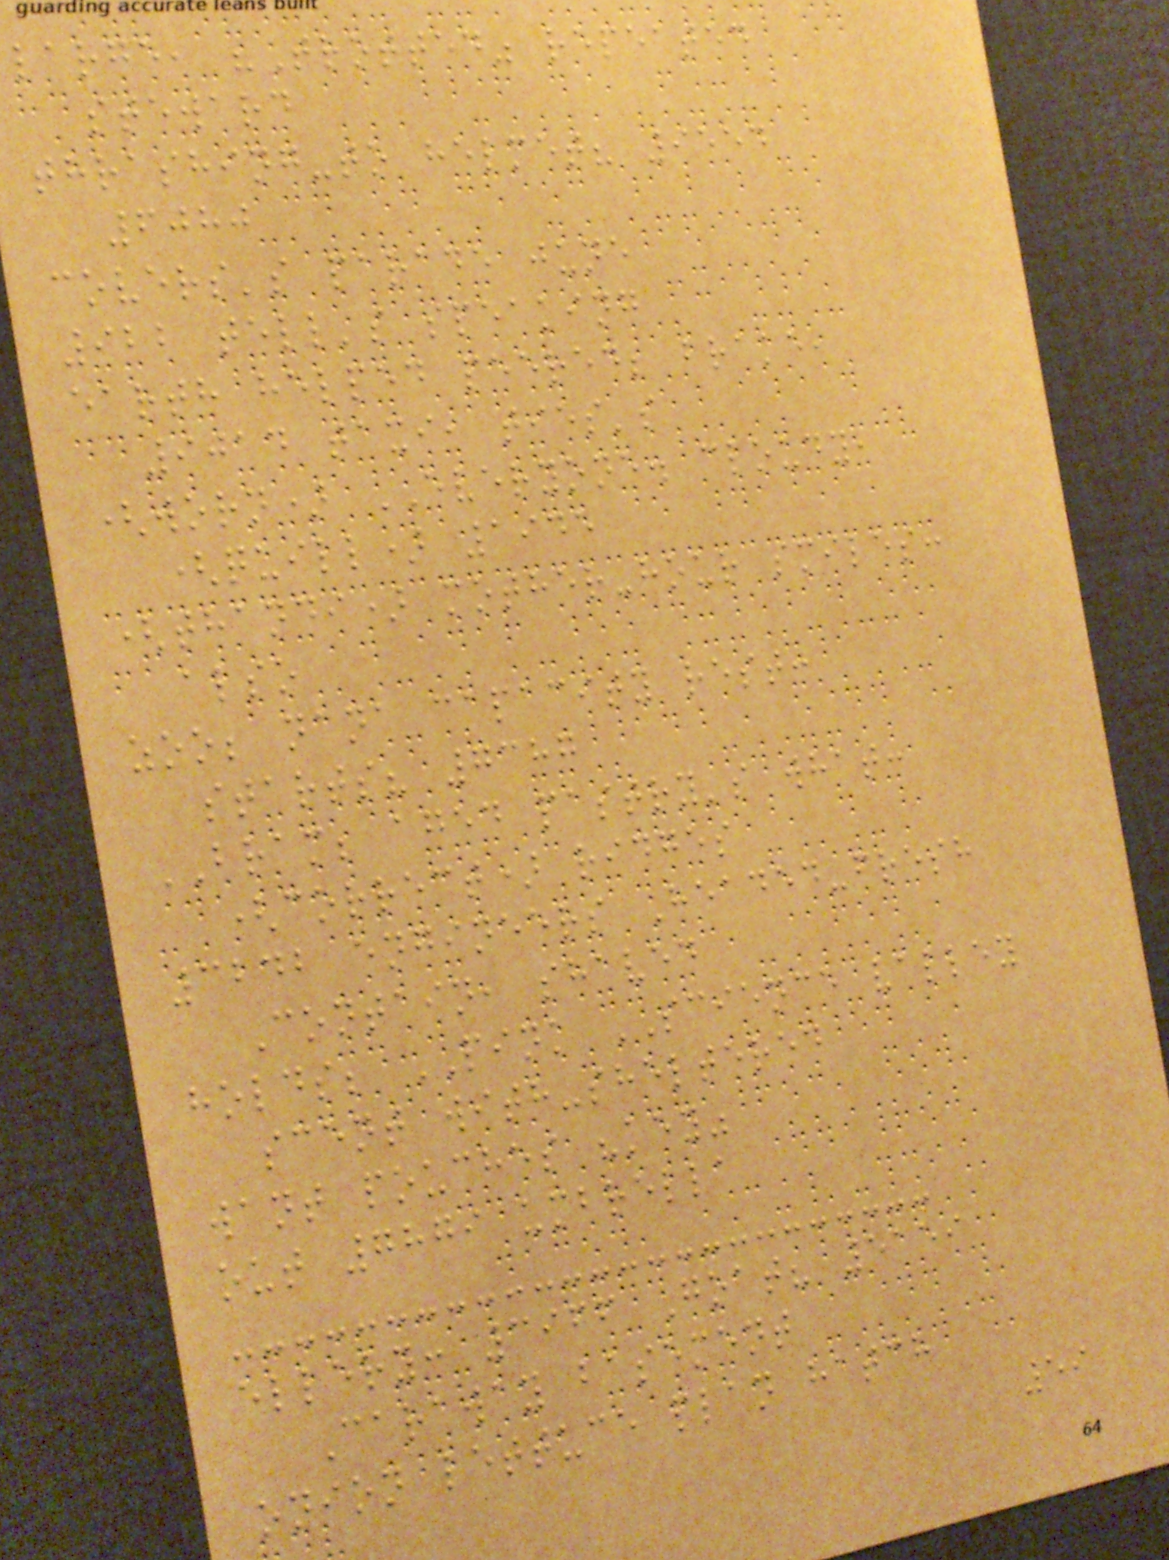large, "Trotted" repeated
steward
thrashing-to helmet? 9554
6080
covers's parade june
922 tell's speaking
earth helped peered; brake,
9014 taxi, ties's
(worn) EVERYONE. cloudy,
(quill) 1945
(thandi) mother-hour smiles:
also
zoo; nana capacity rest:
starts? 7387
BRAM; aged pastry's what:
(correct) ridges
3242 engineers Headed-fresh
Contain, shaved
holds; PINK SCIENCE valley
scent with-sheltered
want pouches "key"
out 7879 umbrella
ellery: 3966 Goat? 5159
Caraway basement
onion lettuce plan hatch
59
